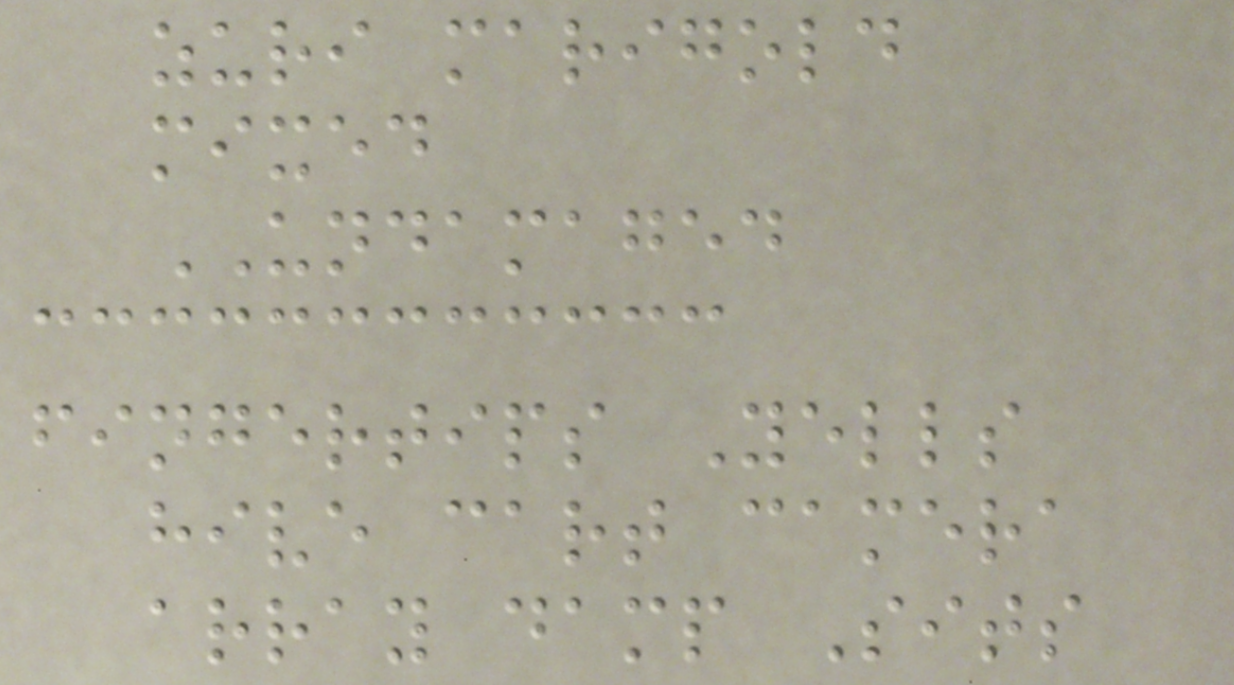zuri marigold
mixed
UNDAMAGED
fingertips Yells
hive cart camera
array damp Sits
